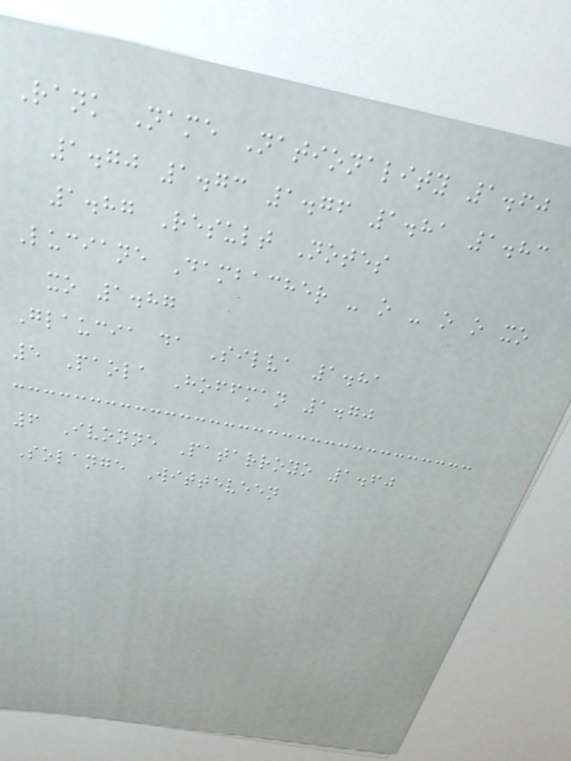Rank Name Nationality 1.60
1.70 1.73 1.76 1.81 1.83
1.87 Result Notes
Luciane Dambacher - o - o o xo
xo 1.87
Glaucia da Silva 1.81
5 Paola Hoffman 1.70
6 Ivonne Patarroyo 1.60
Solange Witteveen
